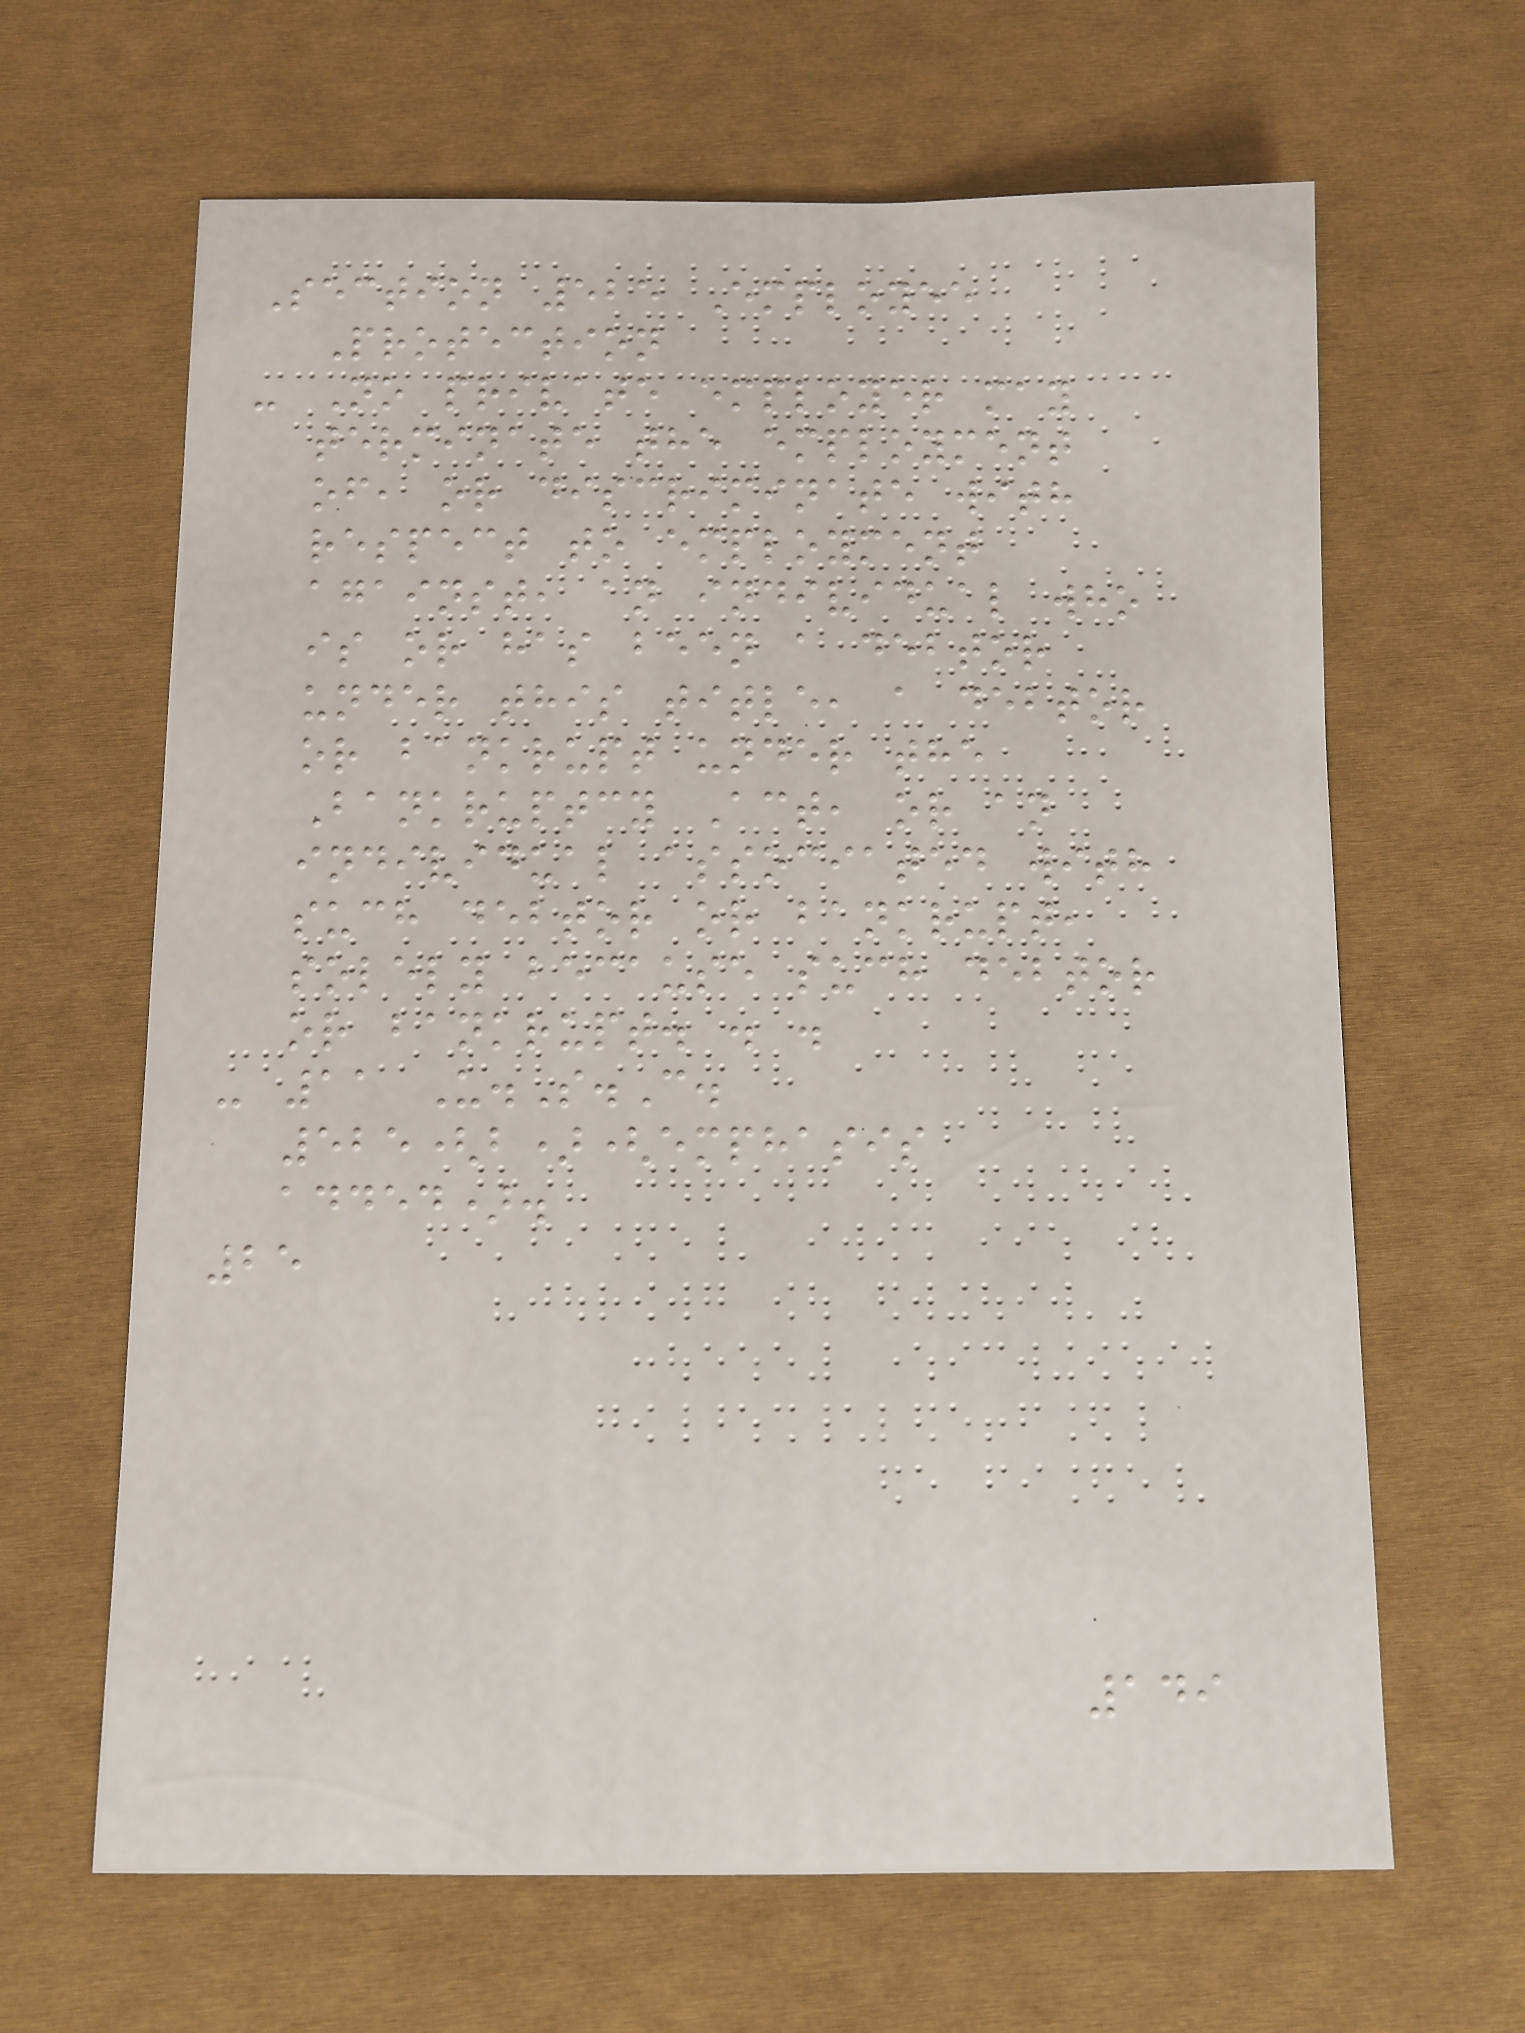Section 525 Employee
Protection
- No private employer may
terminate the employment
of, or discriminate with
respect to employment
against, an individual who
is or has been a debtor
under this title, a debtor
or bankrupt under the
Bankruptcy Act, or an
individual associated with
such debtor or bankrupt,
solely because such debtor
or bankrupt. . .
- 11 U.S.C.
525(b)(emphasis
added).
25
149
